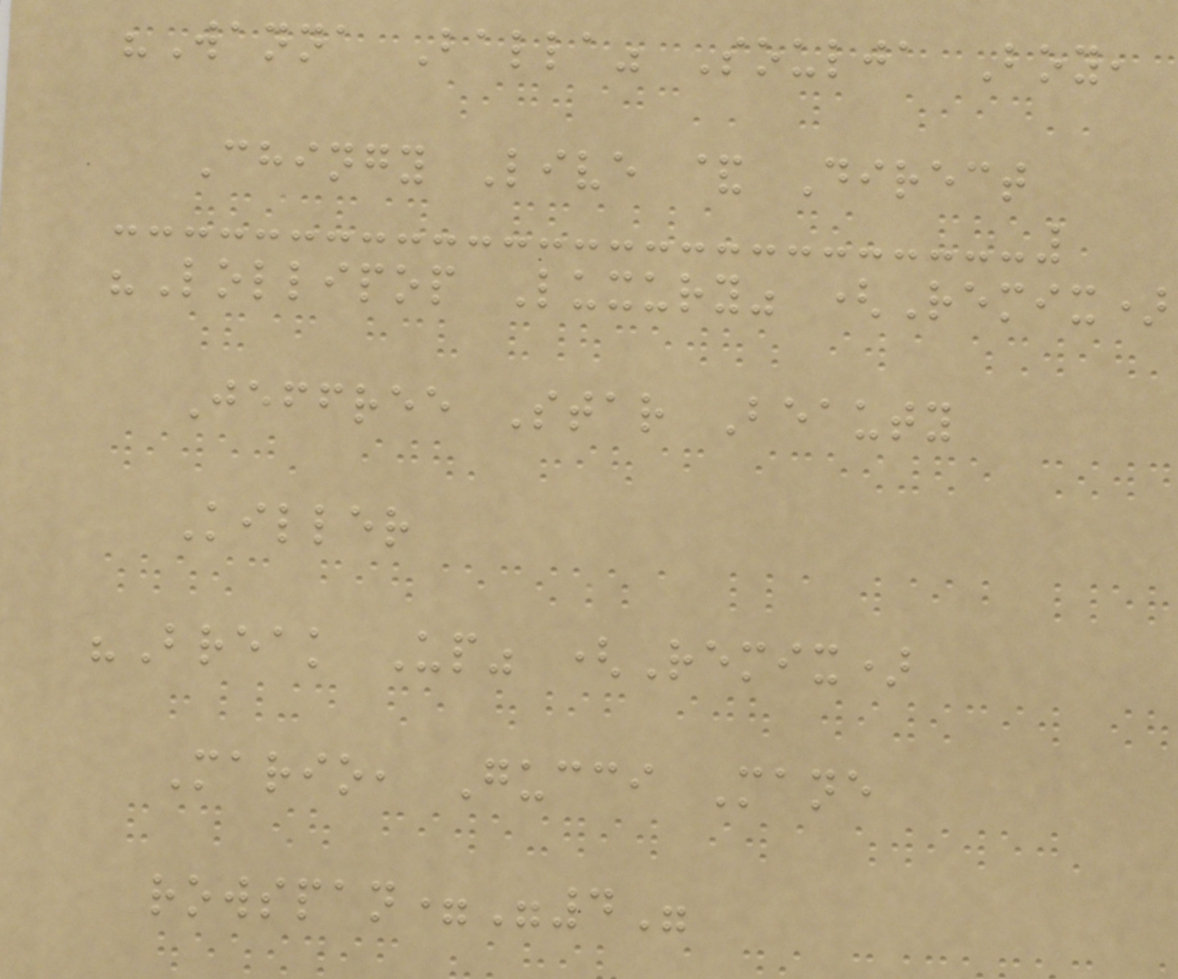"Wanna Balla" Soulja Boy,
Chingy Live & Direct
"Lollipop Luxury" (Remix)
Jeffree Star Beauty
Killer
"Break Up" (Remix)
Mario, Gucci Mane
rowspan="4"
